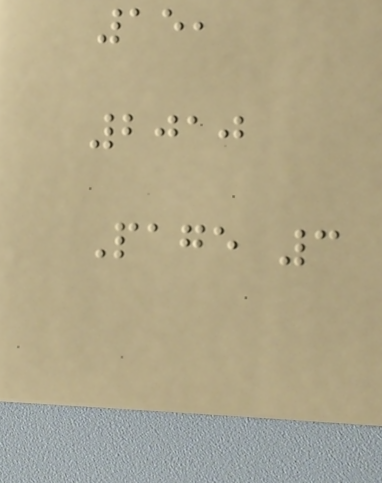15,
2010
Page 3
